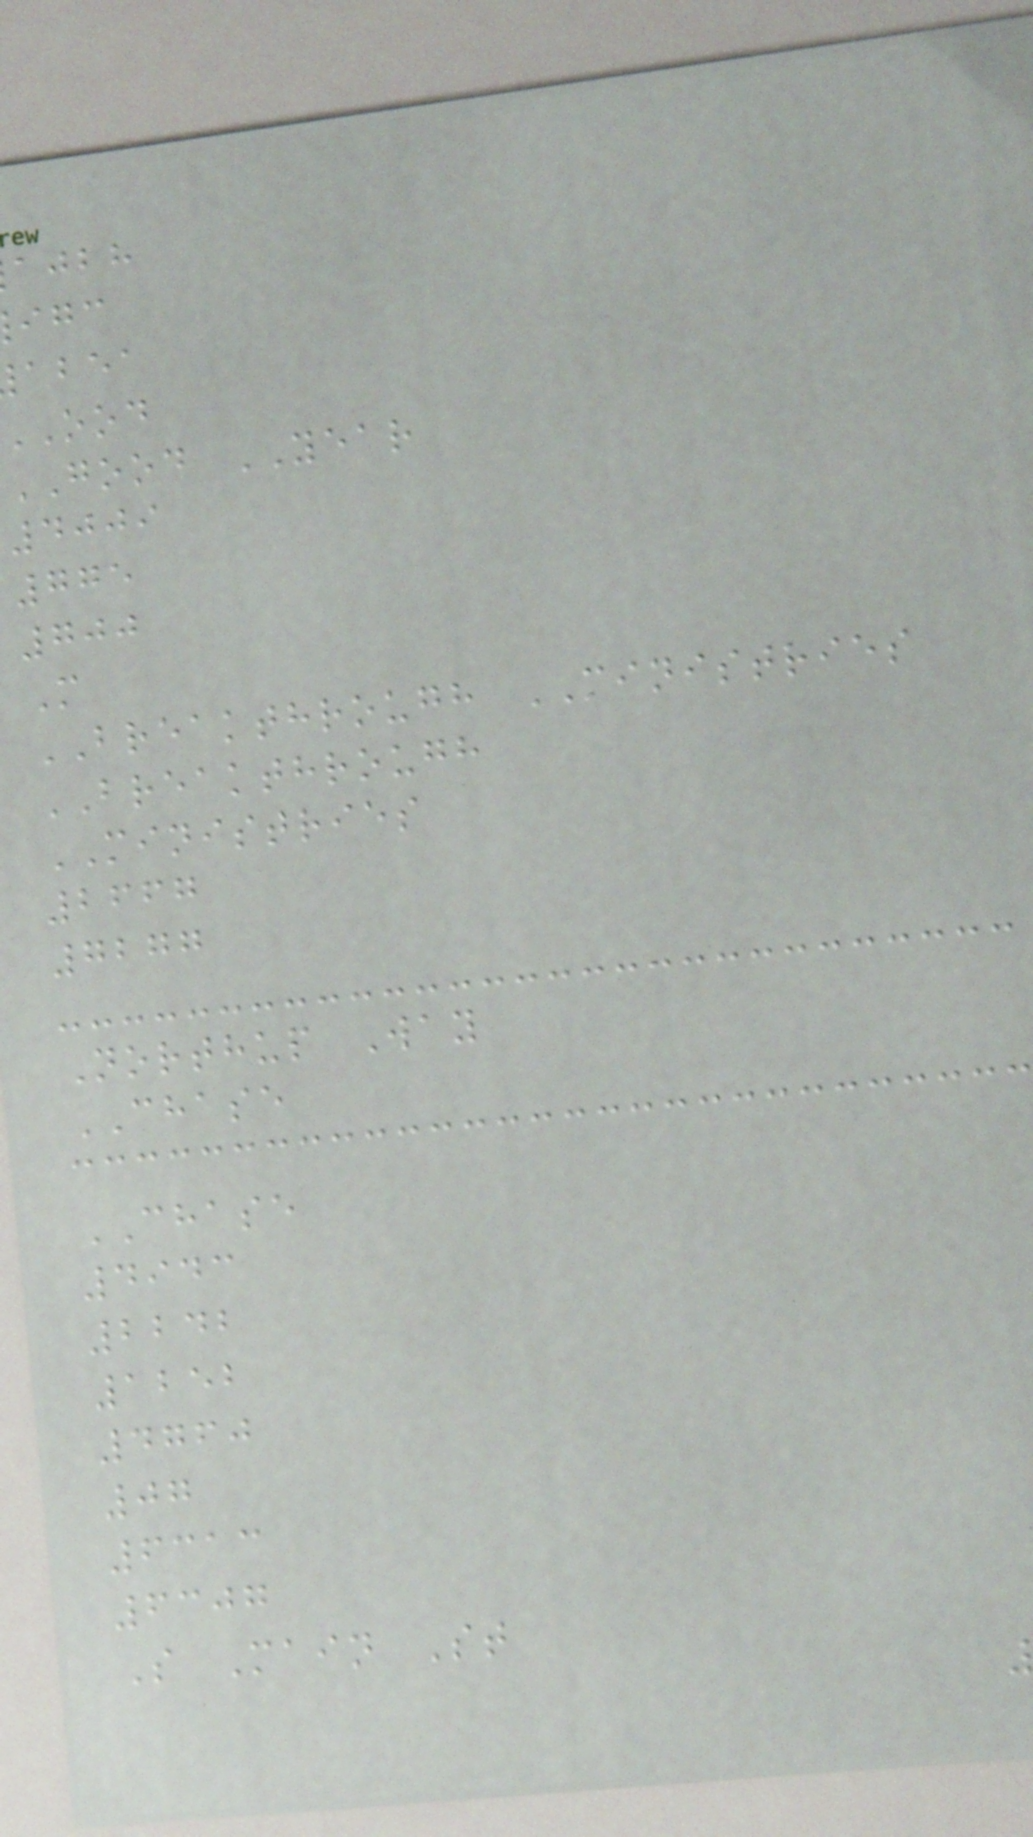ajbh
abea
GOOD YEAR
4009
775
700
M
BREAKTHROUGH MINISTRIES
BREAKTHROUGH
MINISTRIES
2667
7277
Northup Way
CHASE
CHASE
4943
2242
1252
4760
07
6313
6307
S Main St
